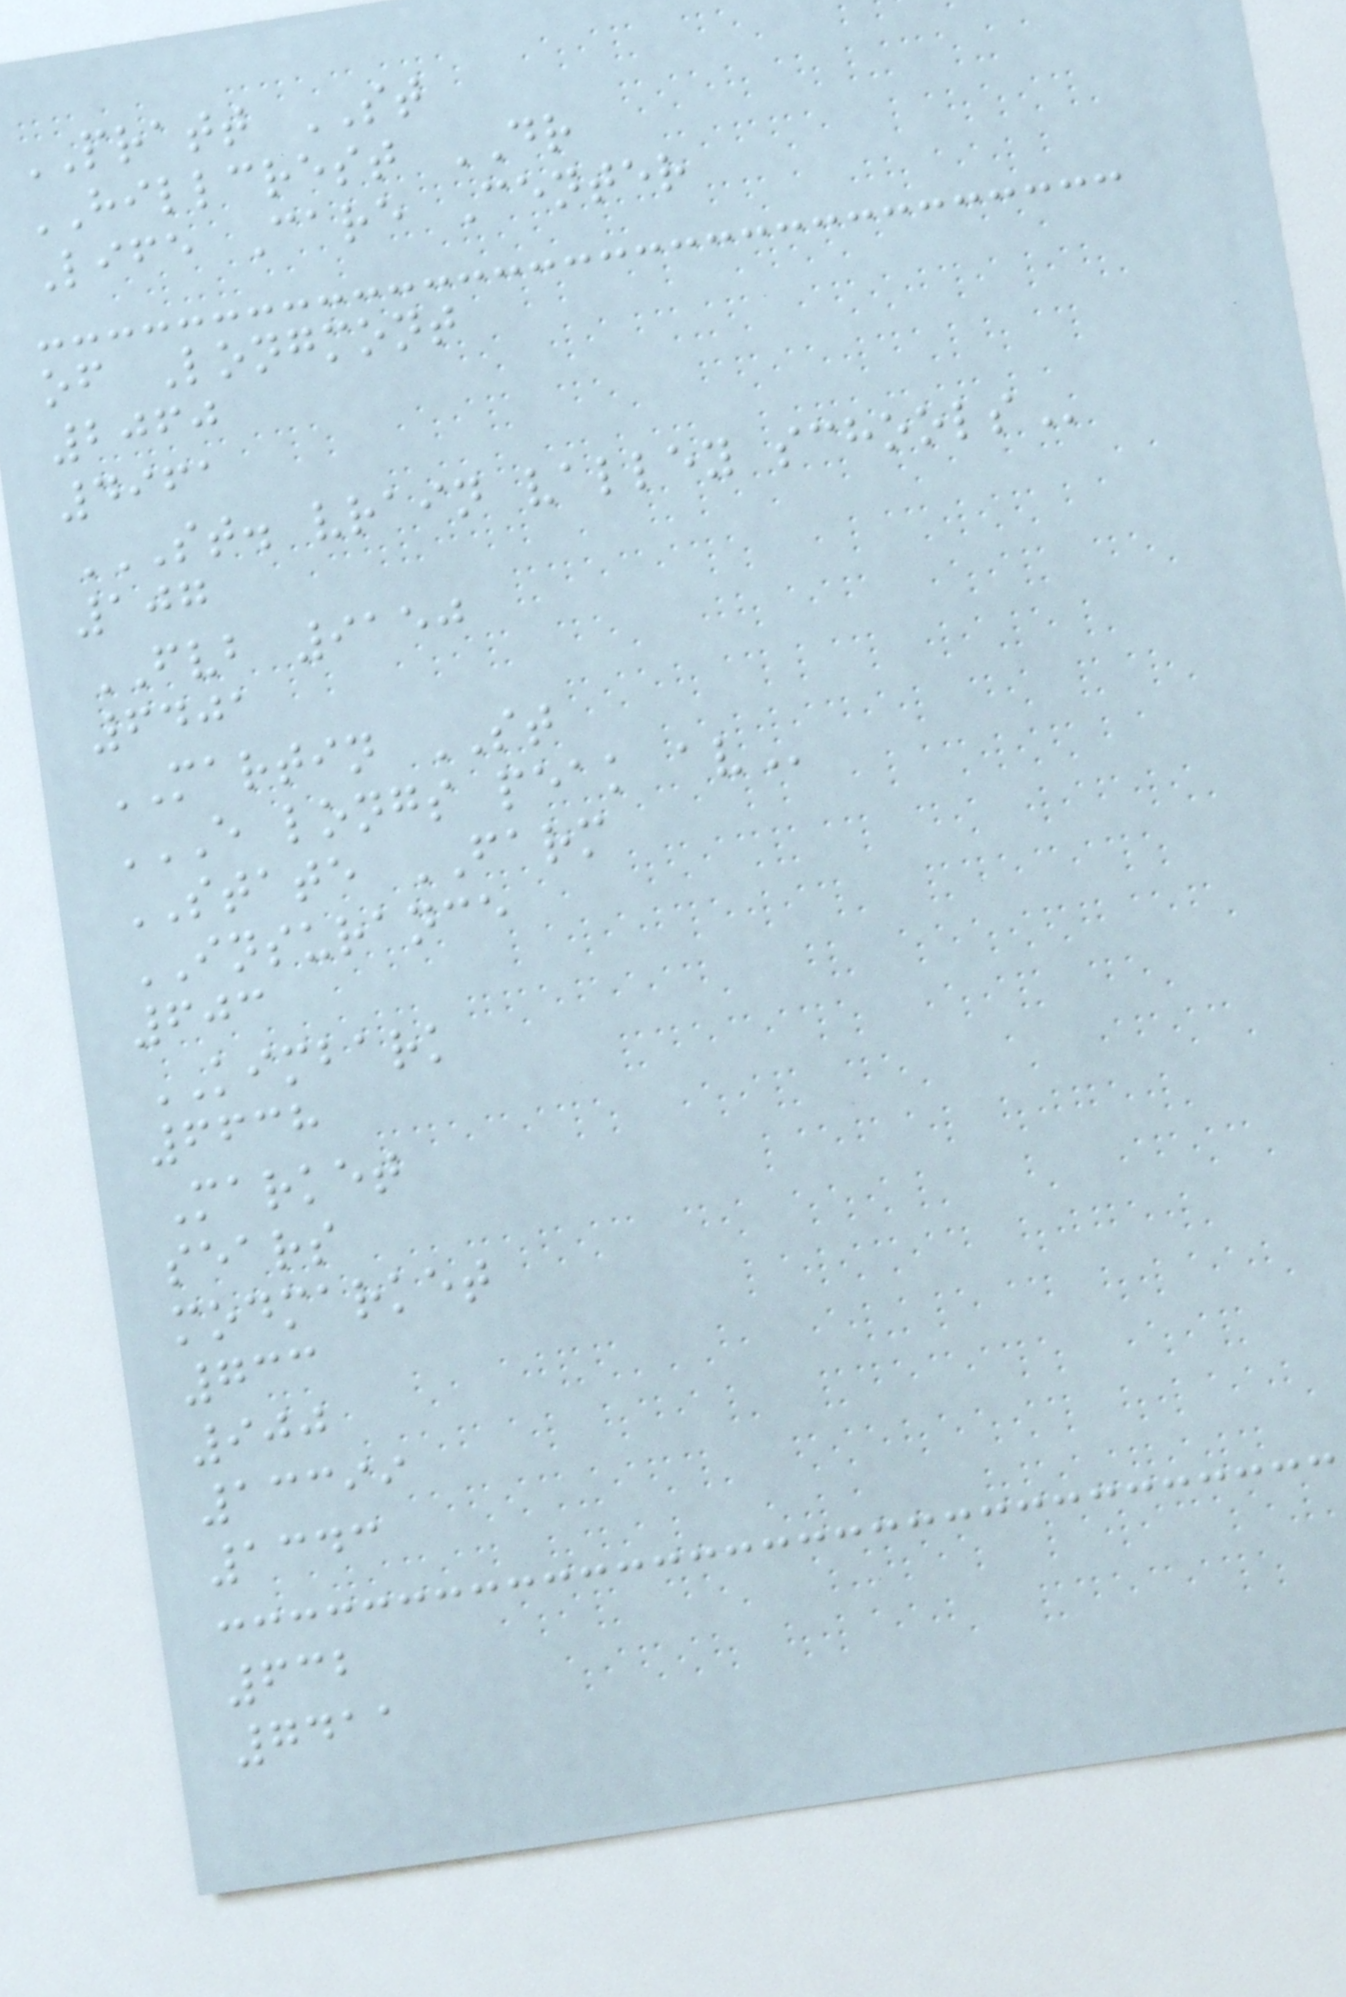PRATT ST
HILLCREST DR
Life Care Center
of Longmont
2060
4961
ST. VRAIN VALLEY SCHOOLS
107
FVB 9150
6401
MARTIN ST
E LONGS PEAK AV
STATE FARM
INSURANCE
603
KIMBARK
6638
Market
sears
modmarket
733
900
13399
1343
632
7411
